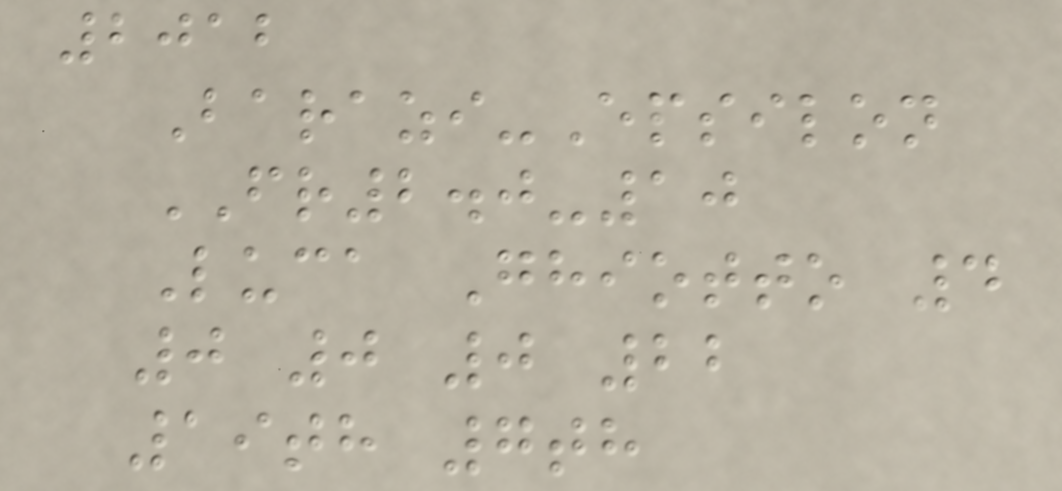2012
Barazi-Epsilon
FR2.0-10
Luca Ghiotto 4
0 0 0 22
19th 7th
